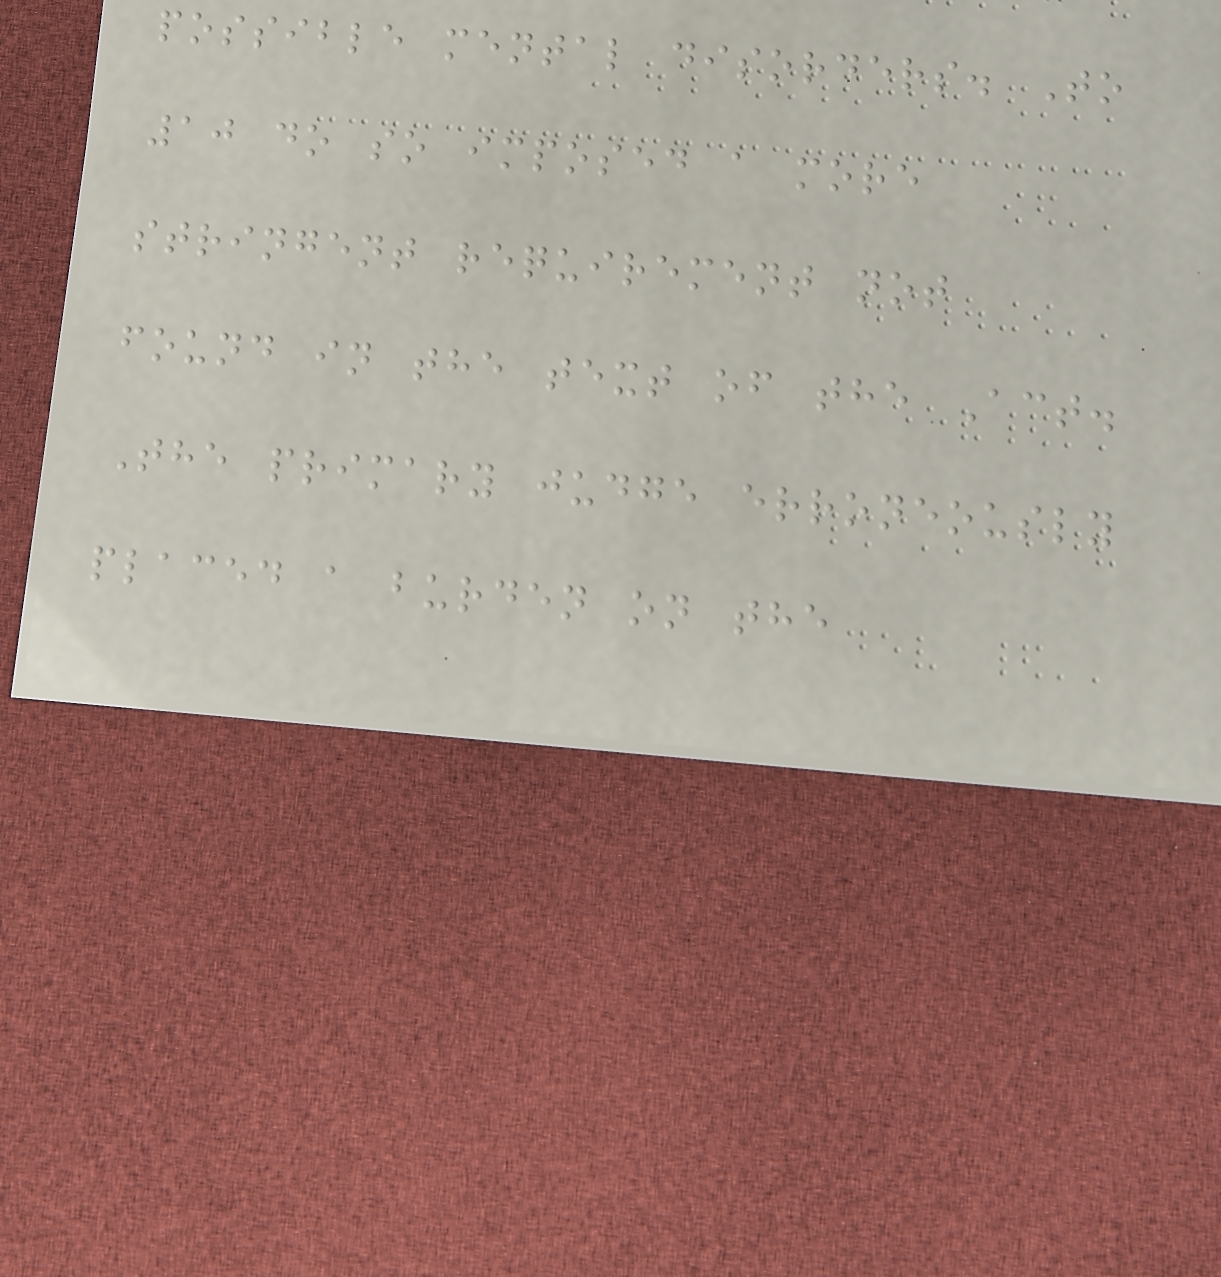possible mental disorders. To
10 do so imposed a more
stringent requirement not
found in the text of the Act.
The primary judge erroneously
placed a burden on the
